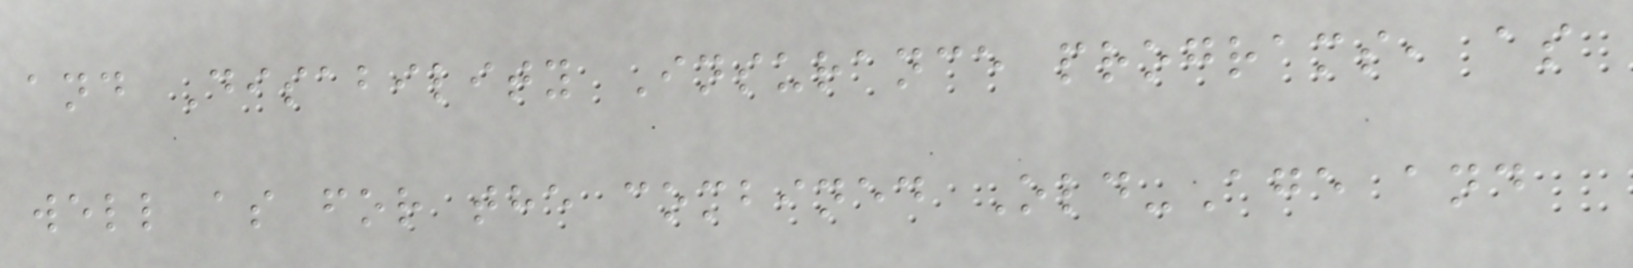and Disability Insurance programs, as
well as for the combined Old-Age and
